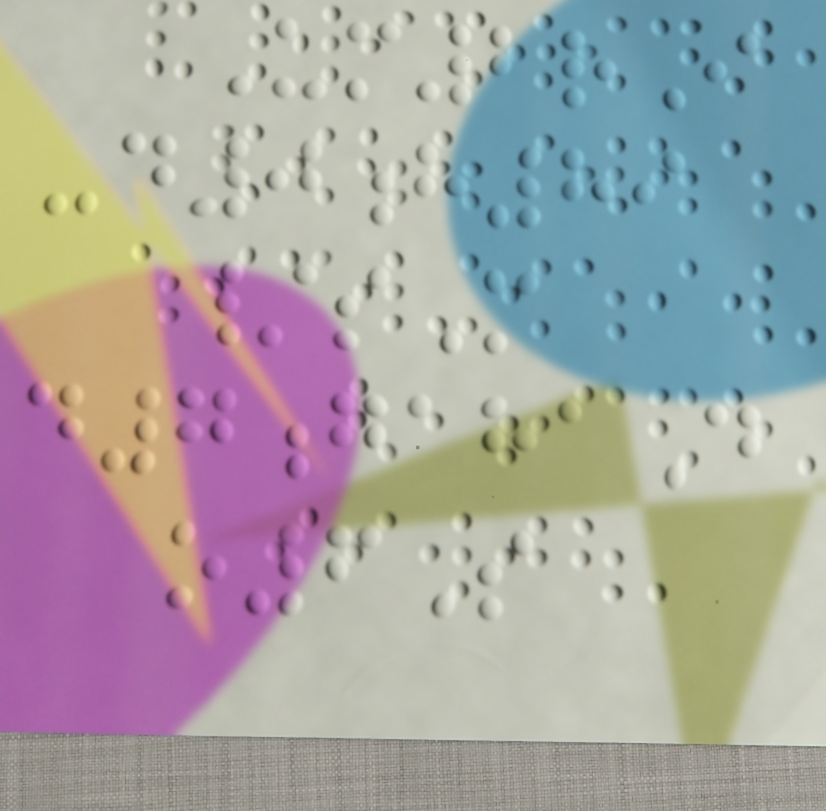Um2rI
-d0h89
/sM
d7gahaD
o6S
